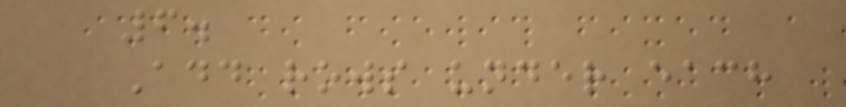6.
Add rows under each
